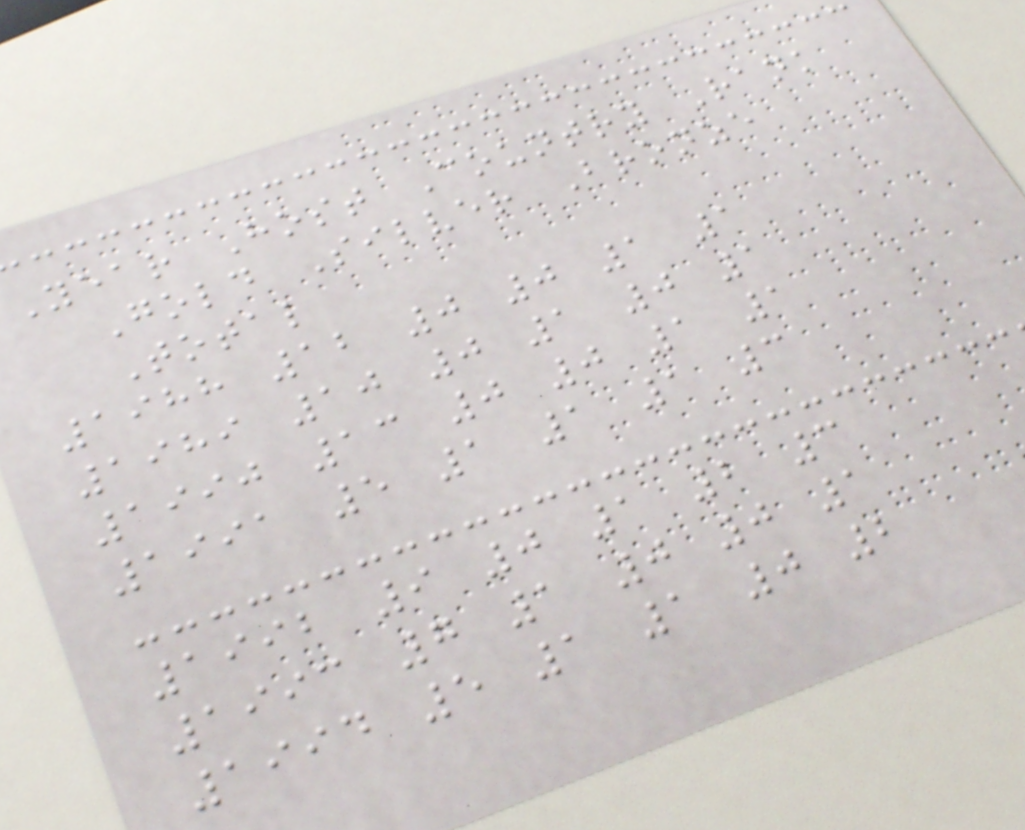Year Host Country Rank
Gold Silver Bronze
Total
1988 12 0 0 1 1
1989 10 0 1 0 1
1990 13 0 0 1 1
1991 5 1 1 1 3
1992 9 0 1 2 3
1993 7 1 0 0 1
1994 5 1 1 0 2
